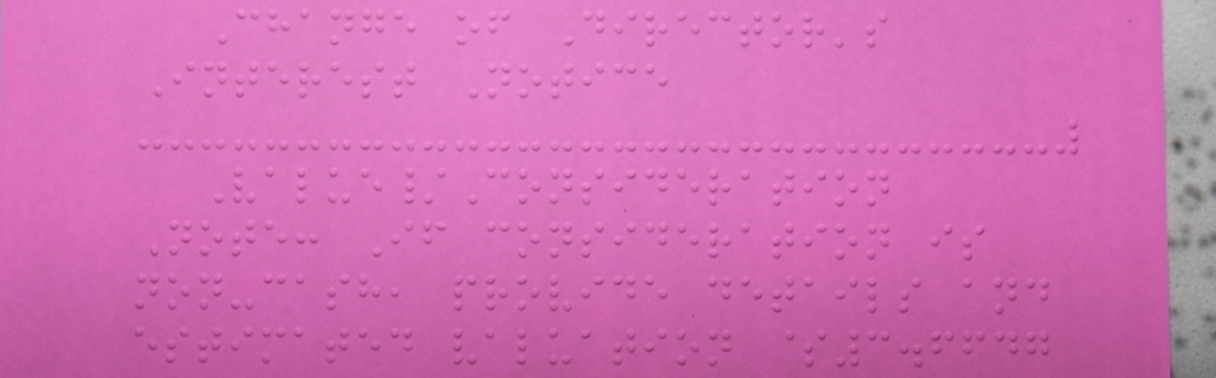Change of Director's
Interest Notice
Value/Consideration
Note: If consideration is
non-cash, provide details and
estimated valuation $3.6647
